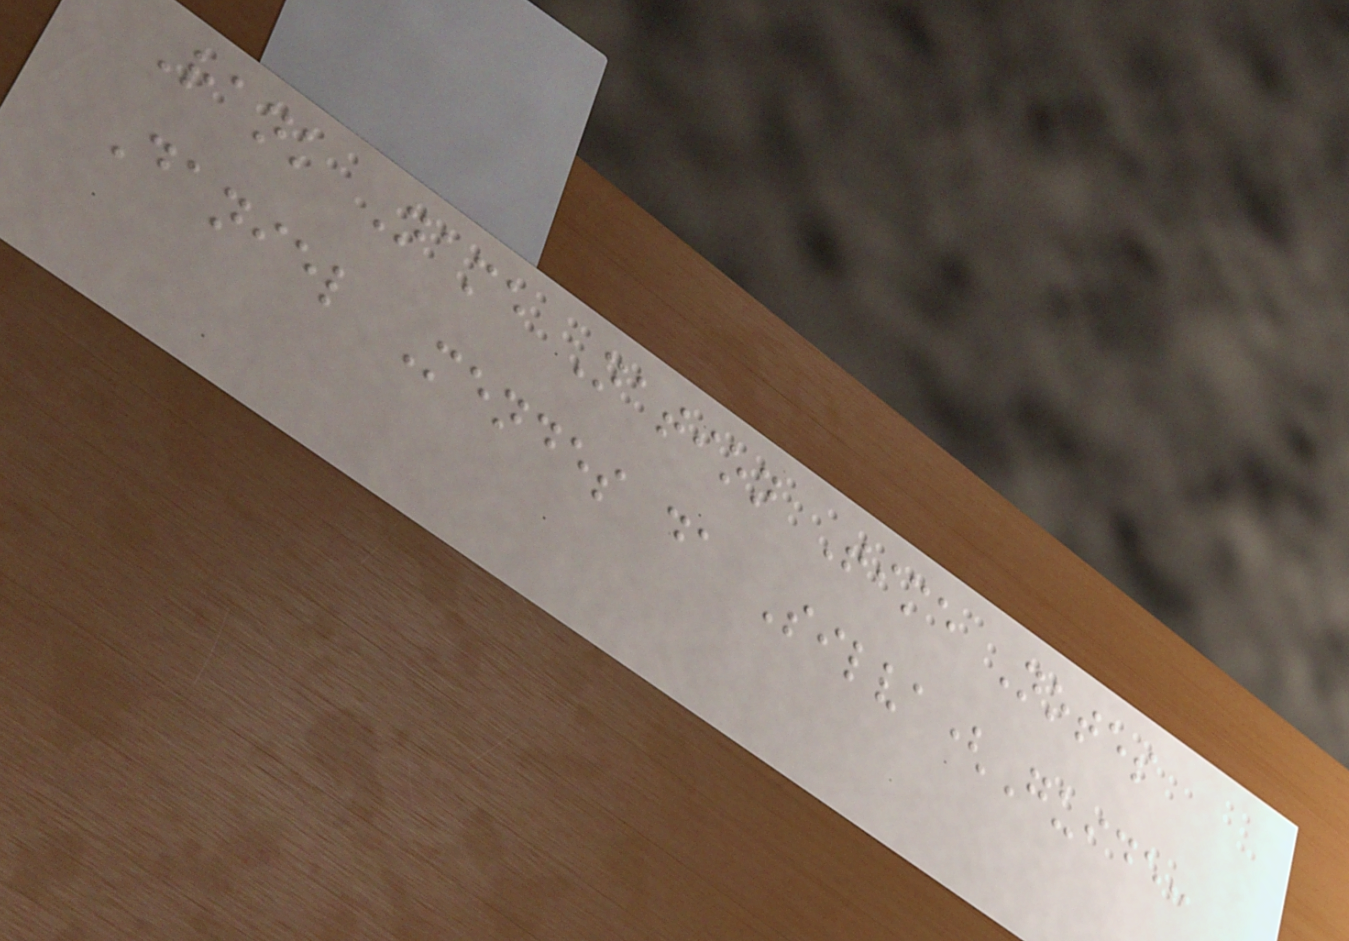Rank Name Nation Time Notes
Daniel Mendes da Silva(Guide:
